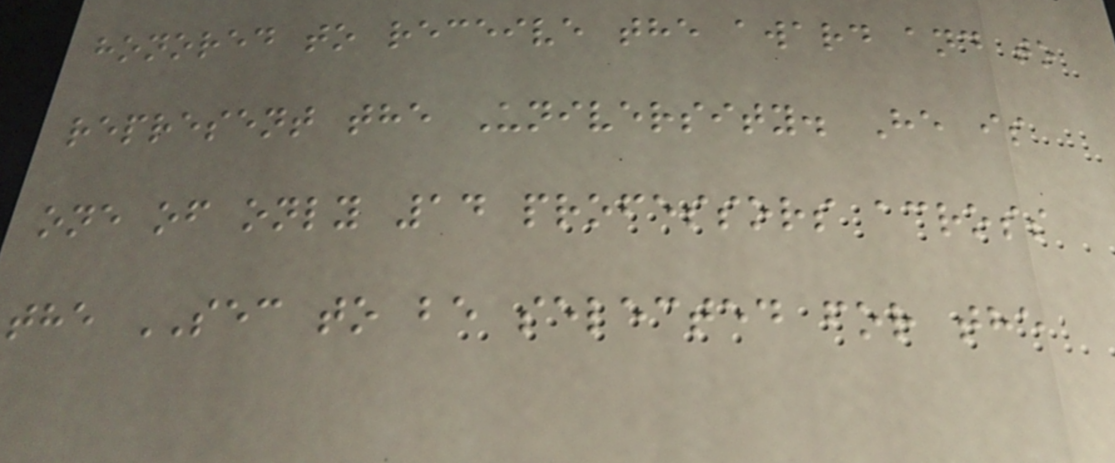honored to receive the award and to
represent the University. He is
one of only 14 professors across
the SEC to be selected for the
